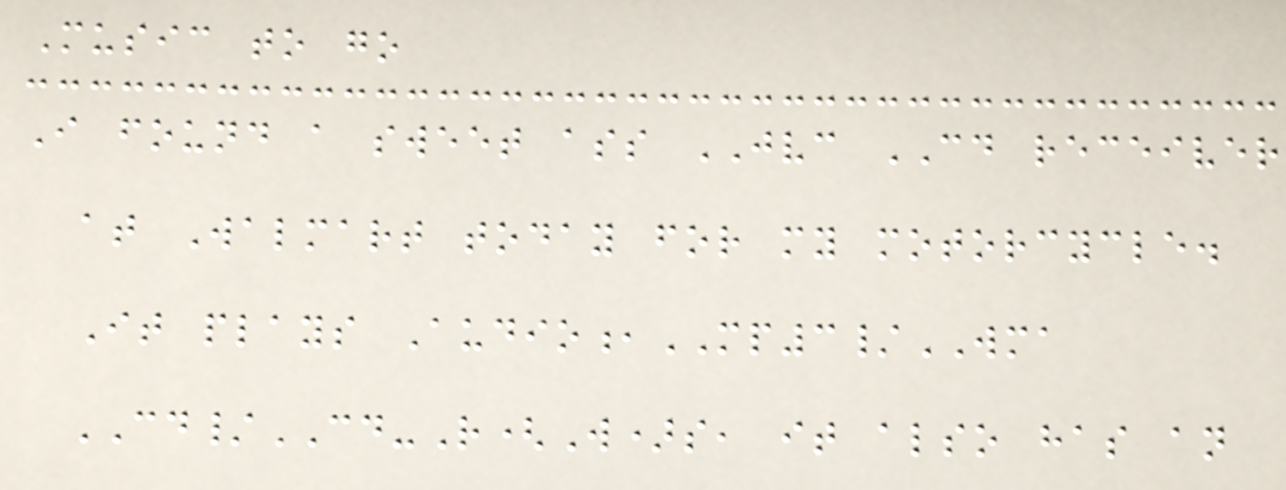Music to go
I found a sweet ass JVC CD receiver
at Walmart today for my motorcycle.
It plays Audio,MP3/WMA
CD/CD-R(W)s, it also has an
